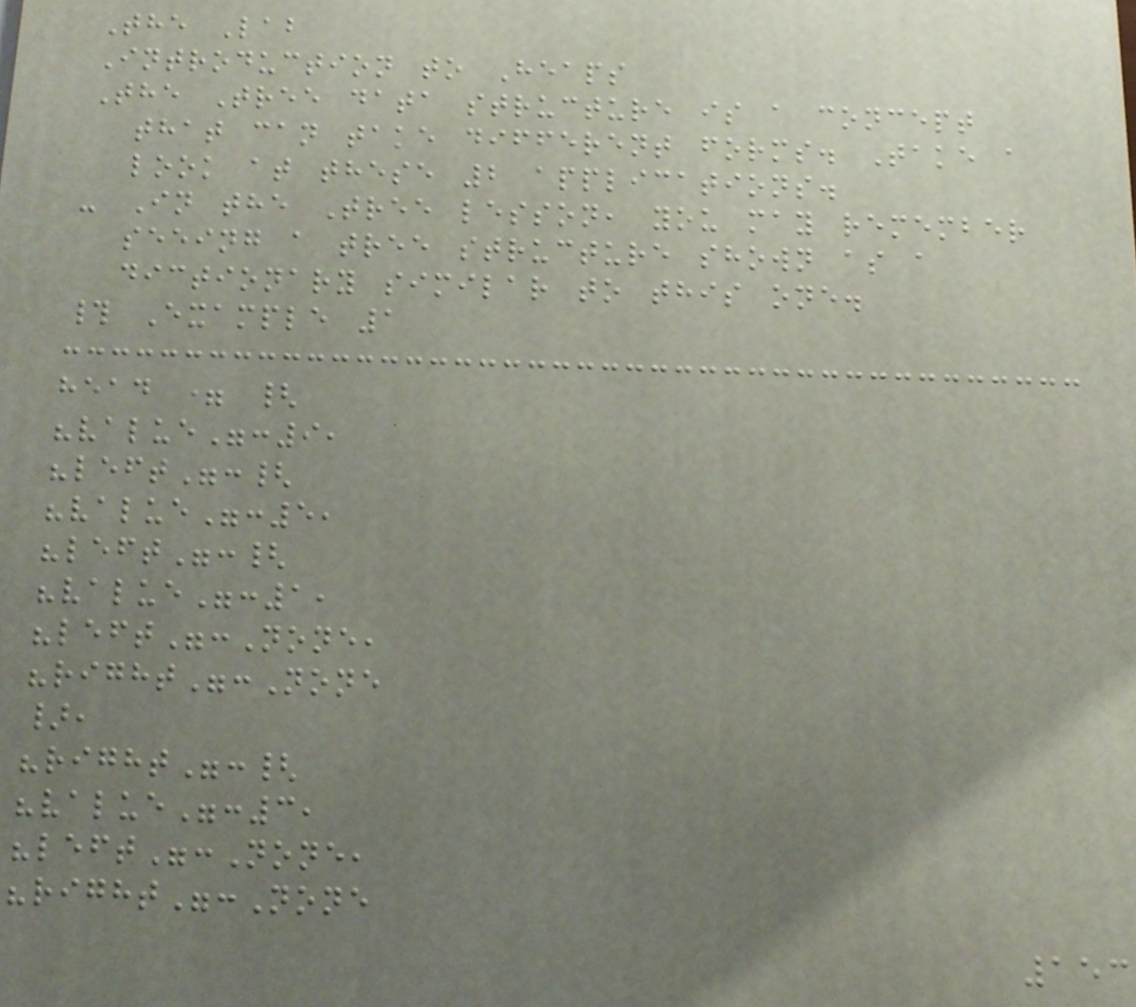The Lab
Introduction to Heaps
The Tree data structure is a concept
that can take different forms. Take a
look at these 2 applications.
- In the Tree lesson, you may remember
seeing a tree structure shown as a
dictionary similar to this one.
# Example 1
head = {
"value":9,
"left":{
"value":5,
"left":{
"value":1,
"left":None,
"right":None
},
"right":{
"value":3,
"left":None,
"right":None
153
